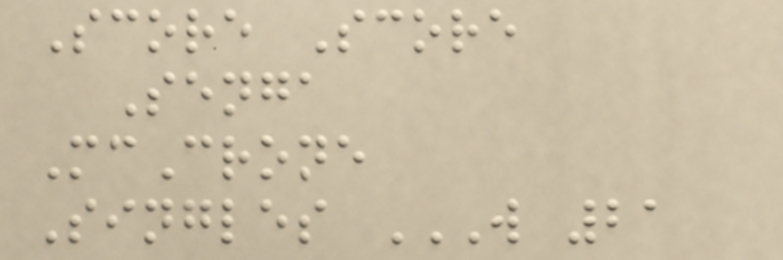Score Score
Senga
McCrone
Singles W 21
